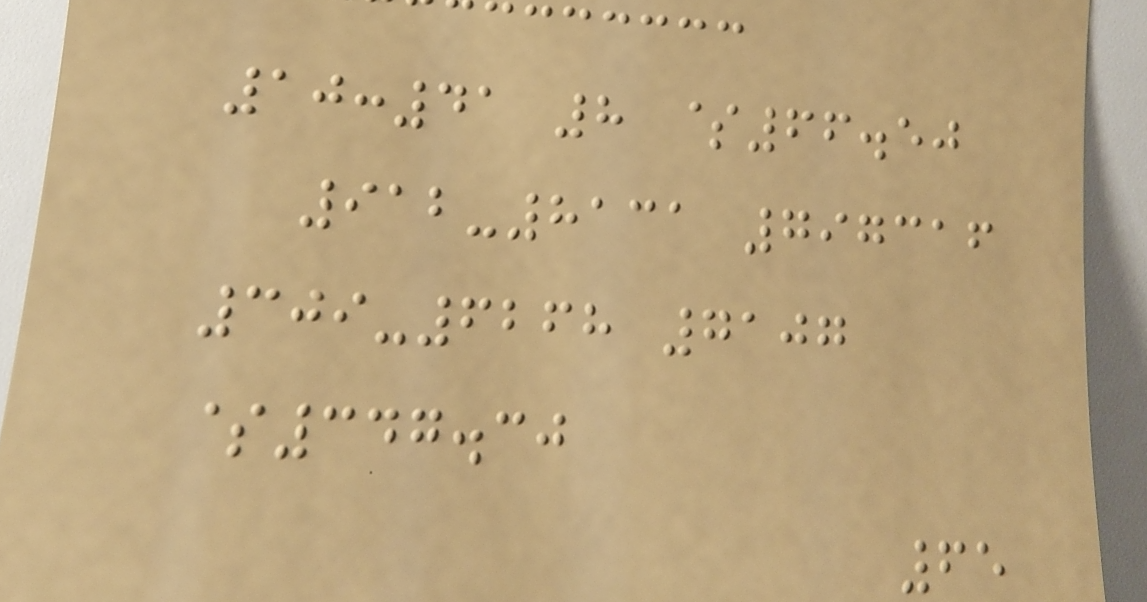10:41 8 $66.50
912-8131 797316
309-6268 7107
$347.30
65
